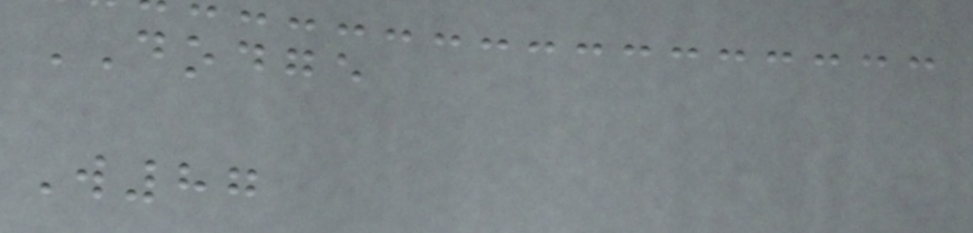DODGE
W87
